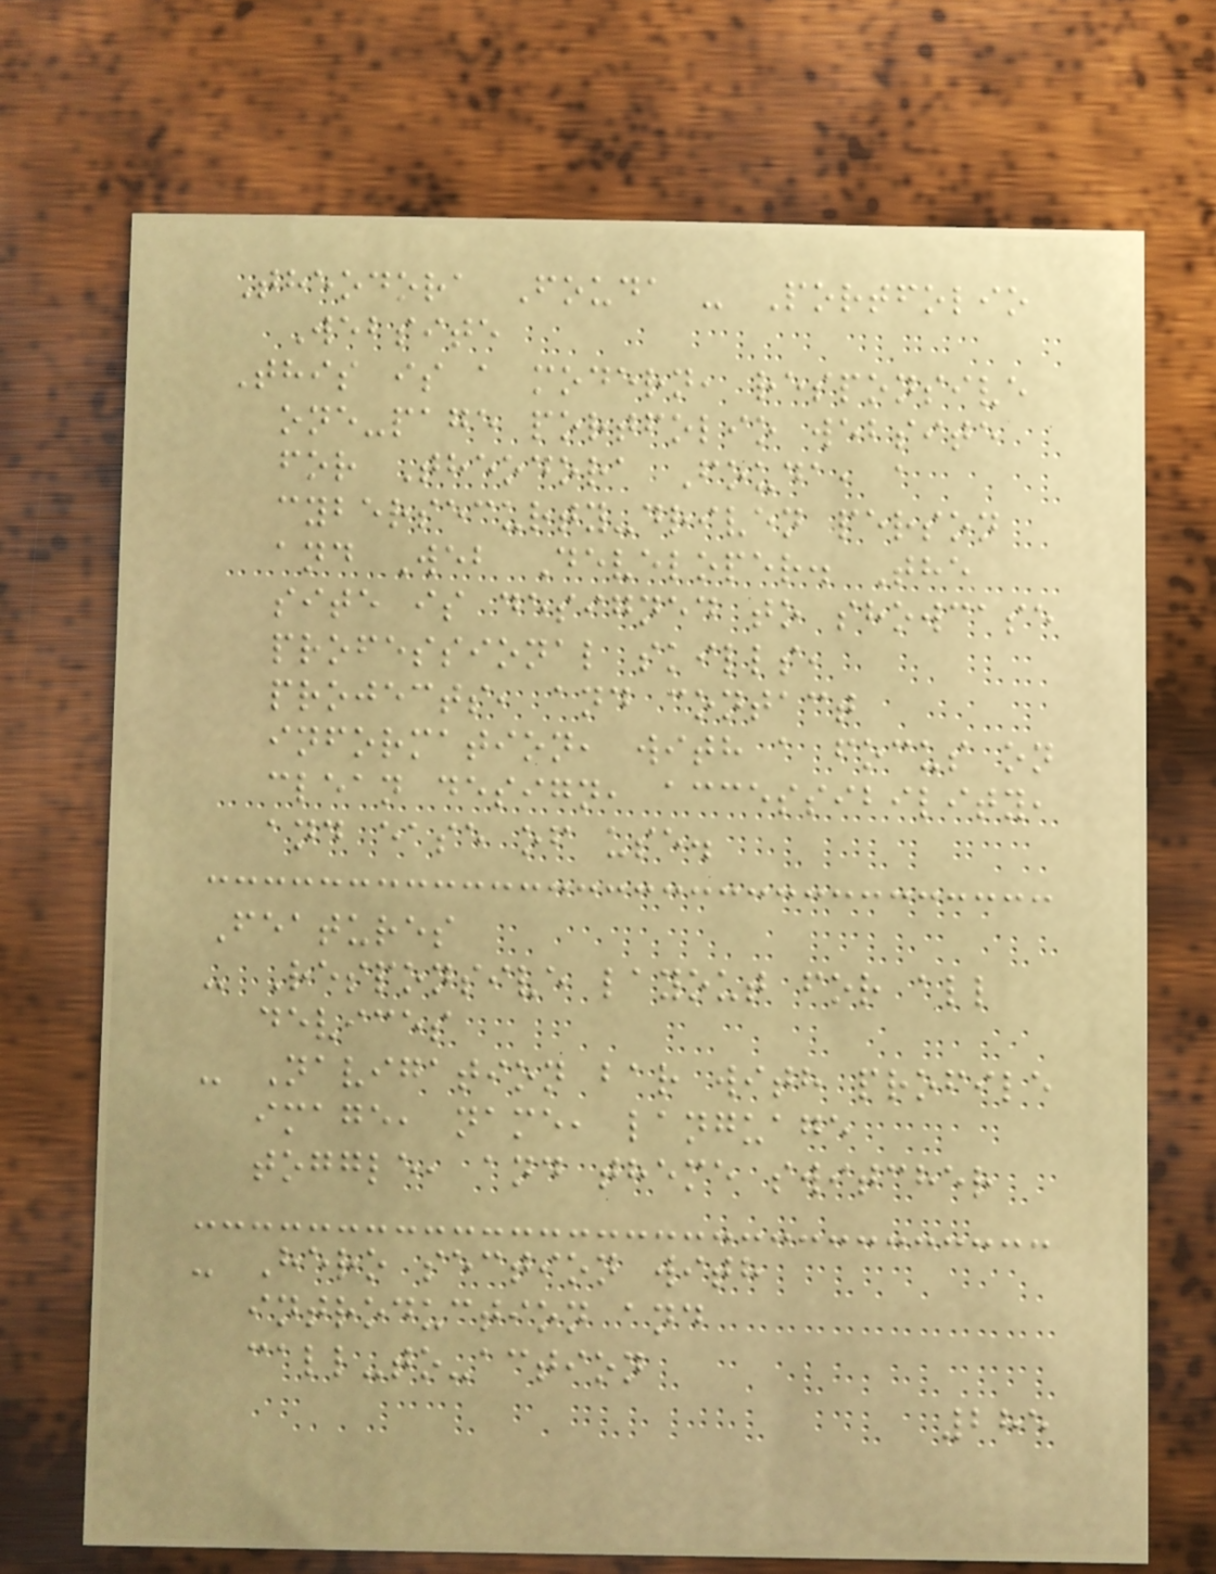Theodora Fouda - Portfolio
Website
This is a modern, responsive
one-page portfolio website
for Theodora Fouda, a
cybersecurty-driven person
and Web Developer. The
site is designed to showcase
professional skills,
projects, and contact
information, with a focus on
clean design, accessibility,
and ease of use.
Features
- Responsive layout for all
devices
- Navigation bar with profile
image, name, language
toggle, and theme switcher
- Hero section with
introduction and
call-to-action
285
